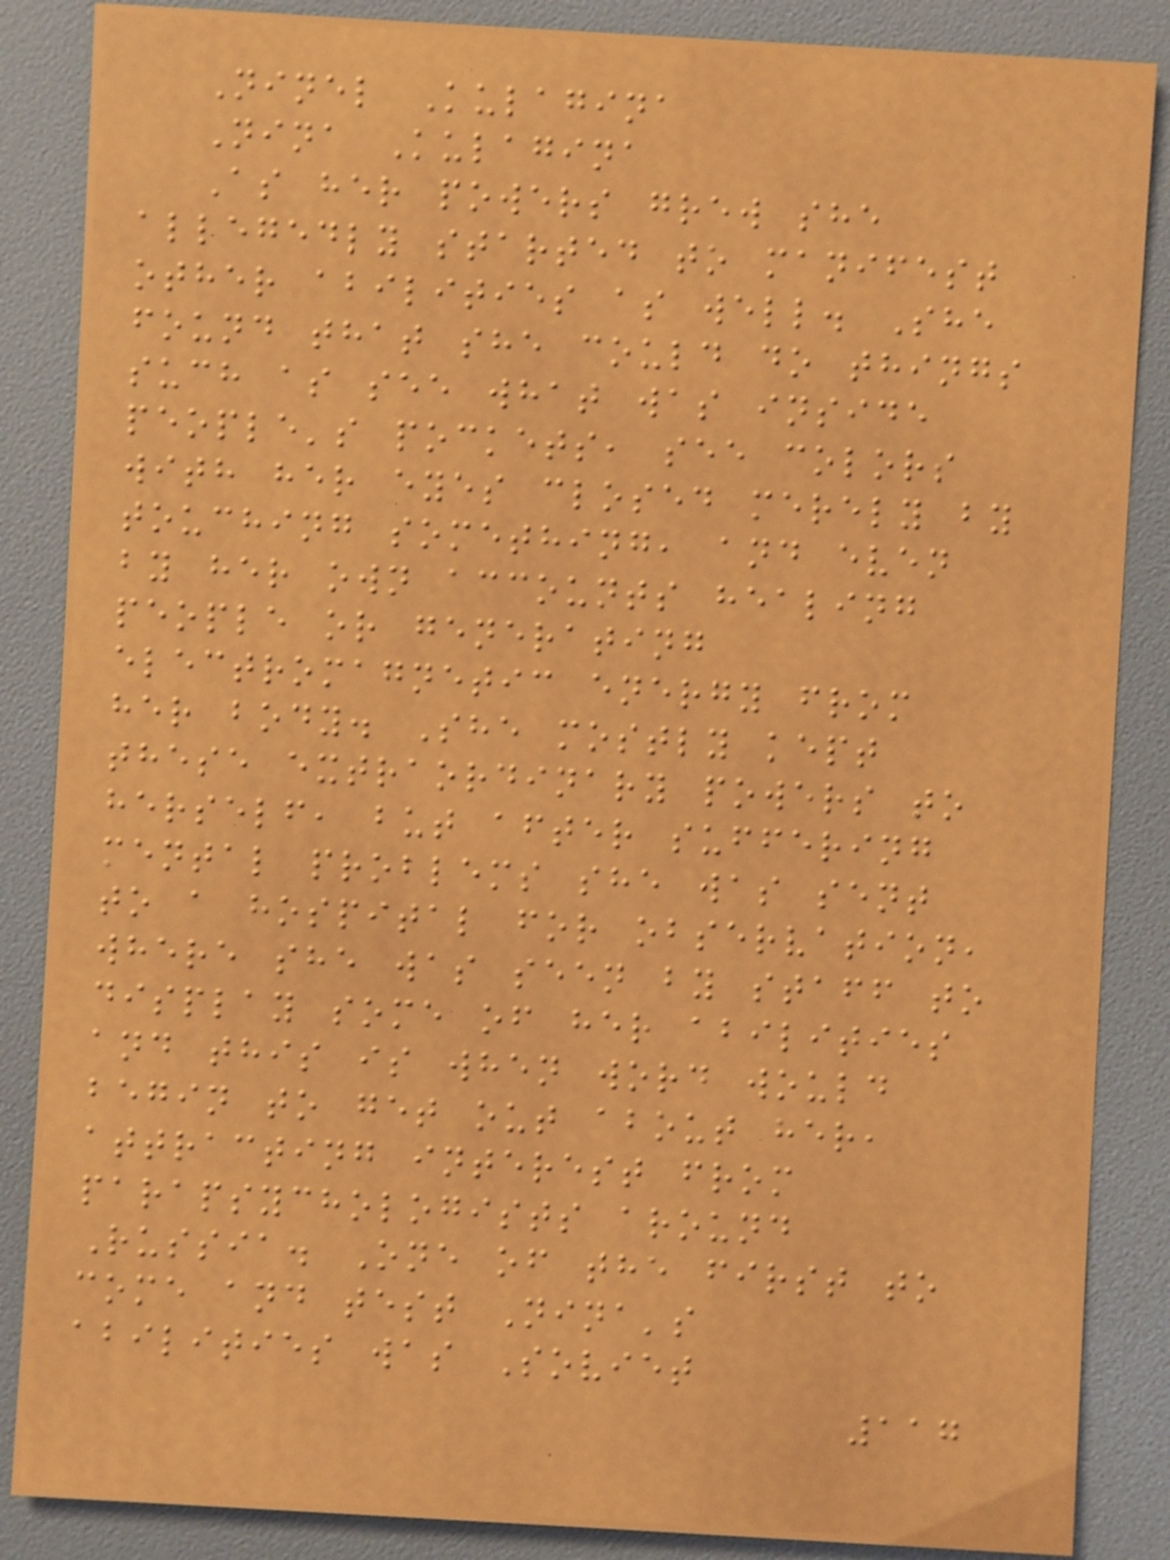Ninel Kulagina
Nina Kulagina
As her powers grew she
allegedly started to manifest
other abilities as well. She
found that she could do things
such as see what was inside
people's pockets, see colors
with her eyes closed merely by
touching something, and even
by her own accounts healing
people or generating
electromagnetic energy from
her body. She mostly kept
these extraordinary powers to
herself, but after suffering
mental problems she was sent
to a hospital for observation,
where she was seen by staff to
display some of her abilities
and this is when word would
begin to get out about her,
attracting interest from
parapsychologists around
Russia. One of the first to
come and test Nina's
abilities was Soviet
117
